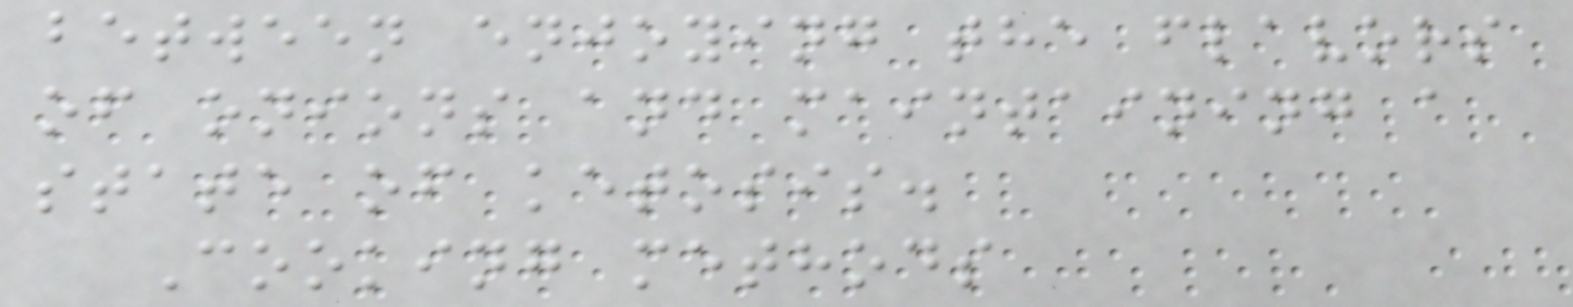between enjoying the flavors
of onions and maintaining a
state of ketosis.
Cooking methods
